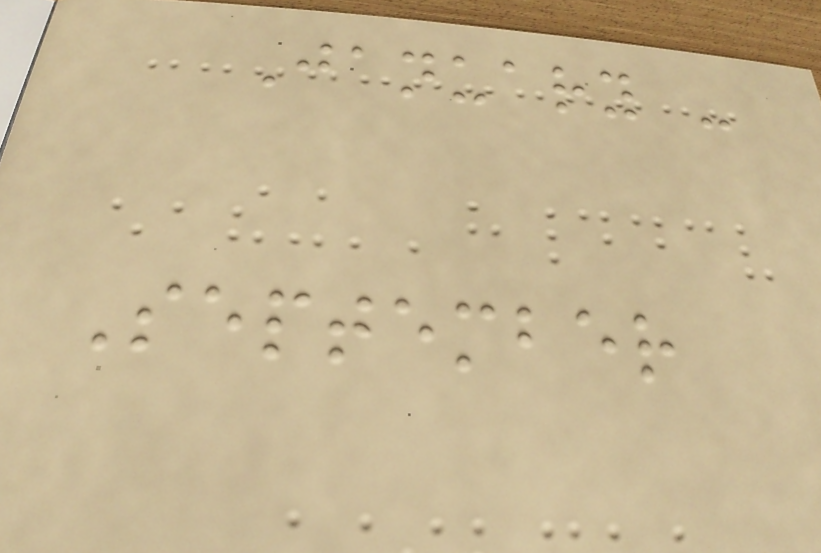January -
September
